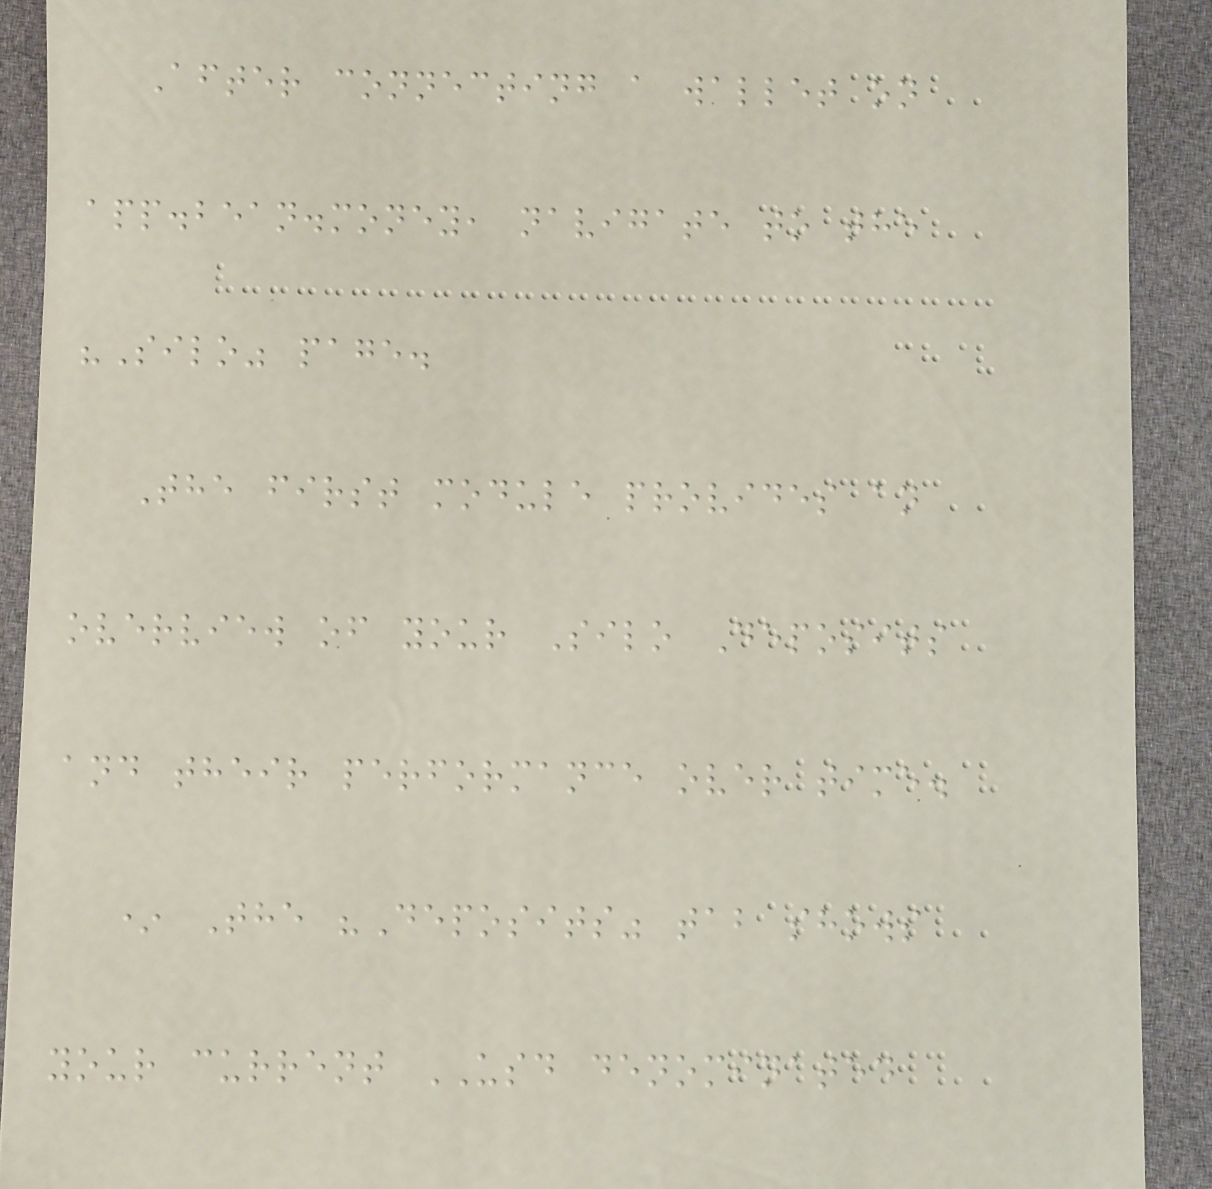After connecting a wallet on
app.bean.money, navigate to the
"Silo" page.
The first module provides an
overview of your Silo Deposits
and their performance over time.
* The "Deposits" tab shows
your current USD denominated
